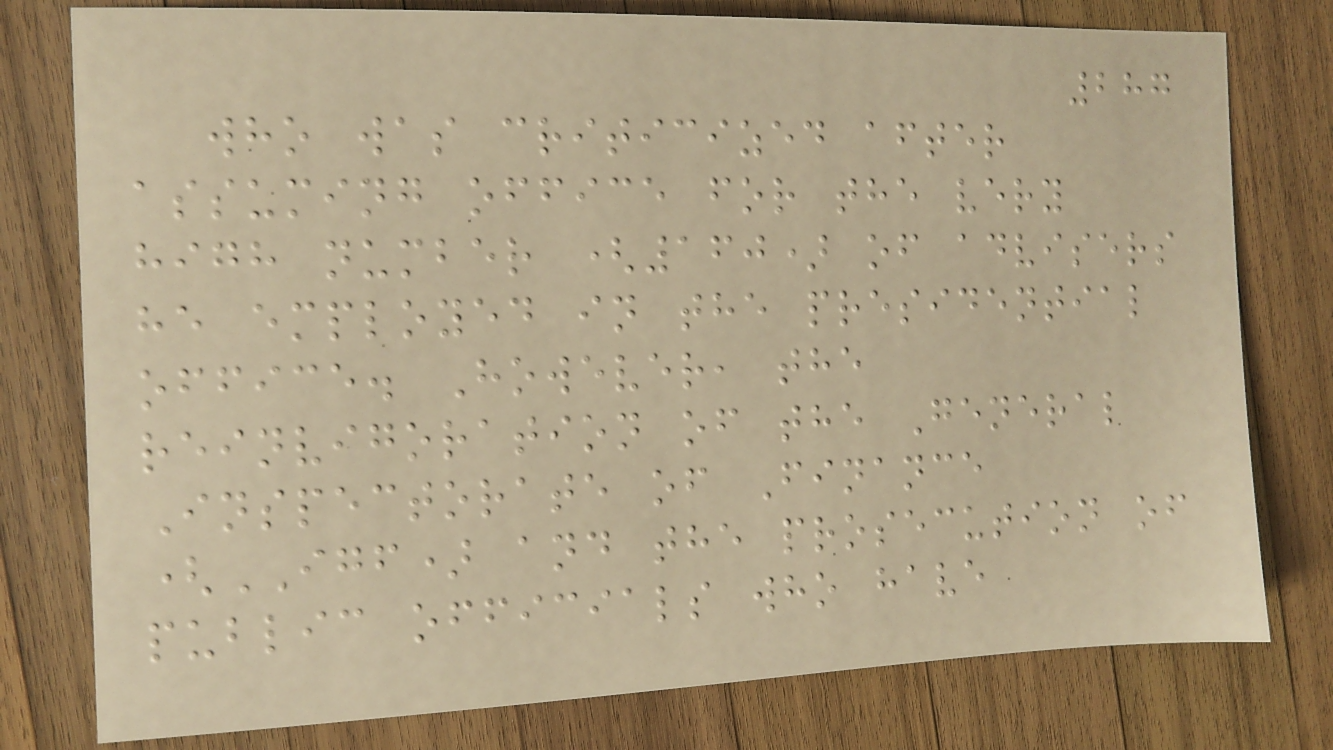287
who was criticized after
assuming office for the very
high number (160) of advisers
he employed in the presidential
office. However, the
reinvigoration of the General
Inspectorate of Finance
(IGF) and the prosecution of
public officials who have
